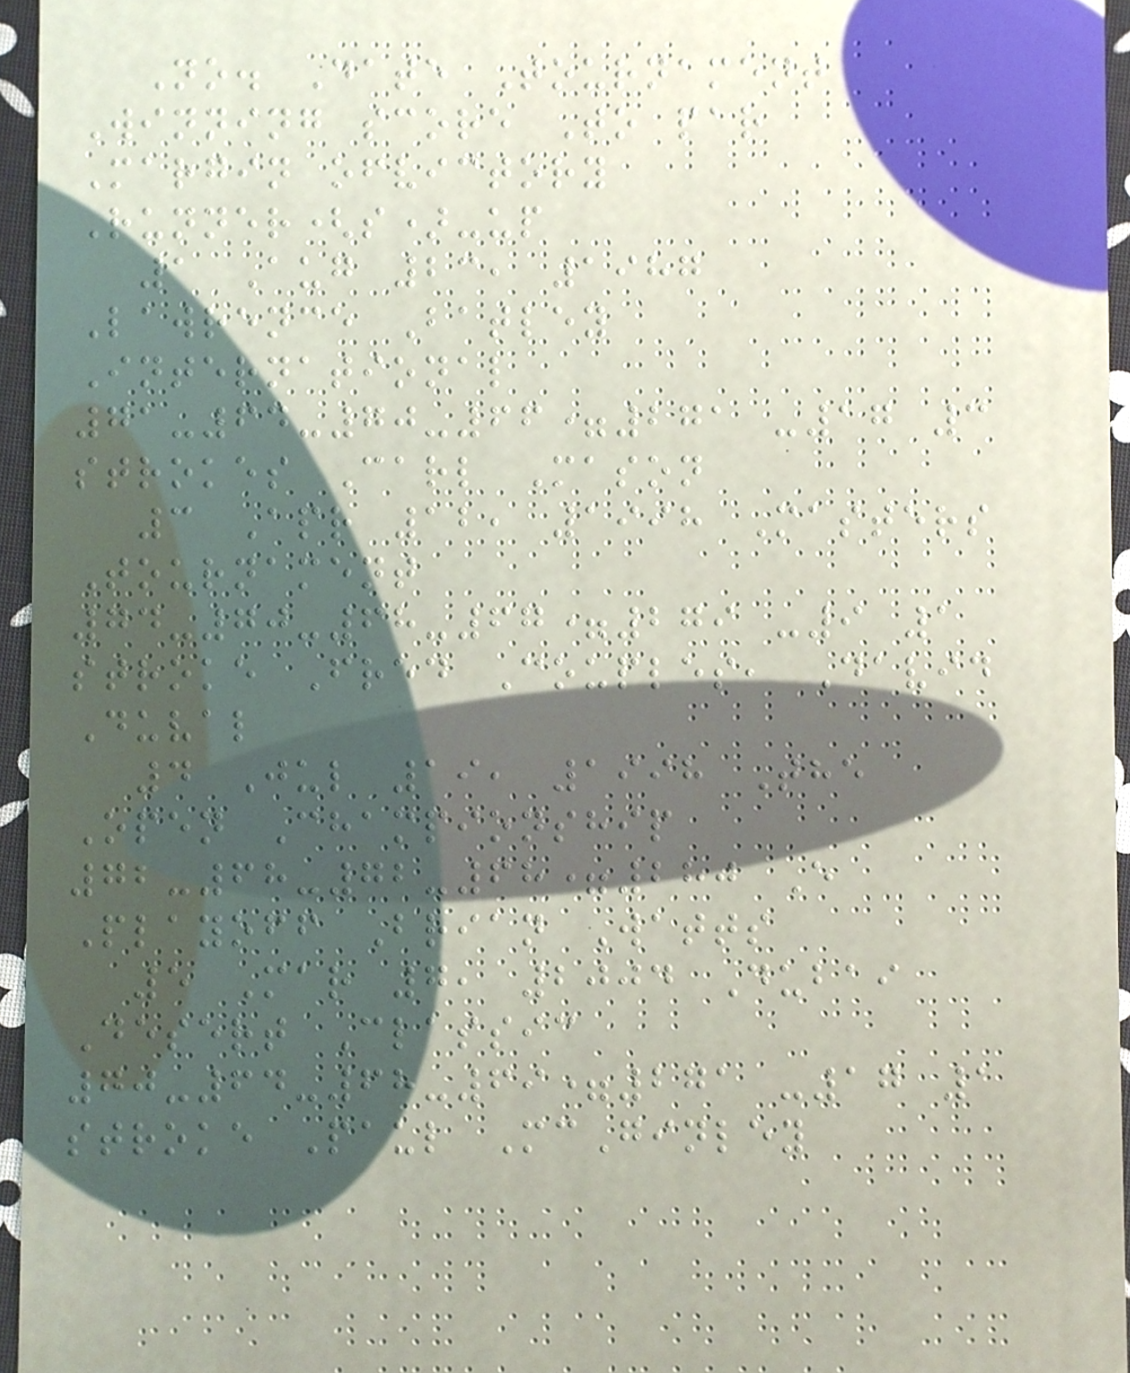No. Date Tournament
Winning score To par
Margin ofvictory
Runner(s)-up
1 Aug 23, 1987
Lawrence Batley
International
71-64-70-66=271 -17 3
strokes Carl Mason
3 Apr 12, 1998 Masters
Tournament
74-70-68-67=279 -9 1
stroke Fred Couples, David
Duval
4 Jul 19, 1998 The
Open Championship
72-68-72-68=280 E
Playoff Brian Watts
5 Mar 7, 2004 Dubai
Desert Classic
70-64-68-69=271 -17 1
stroke Paul McGinley
